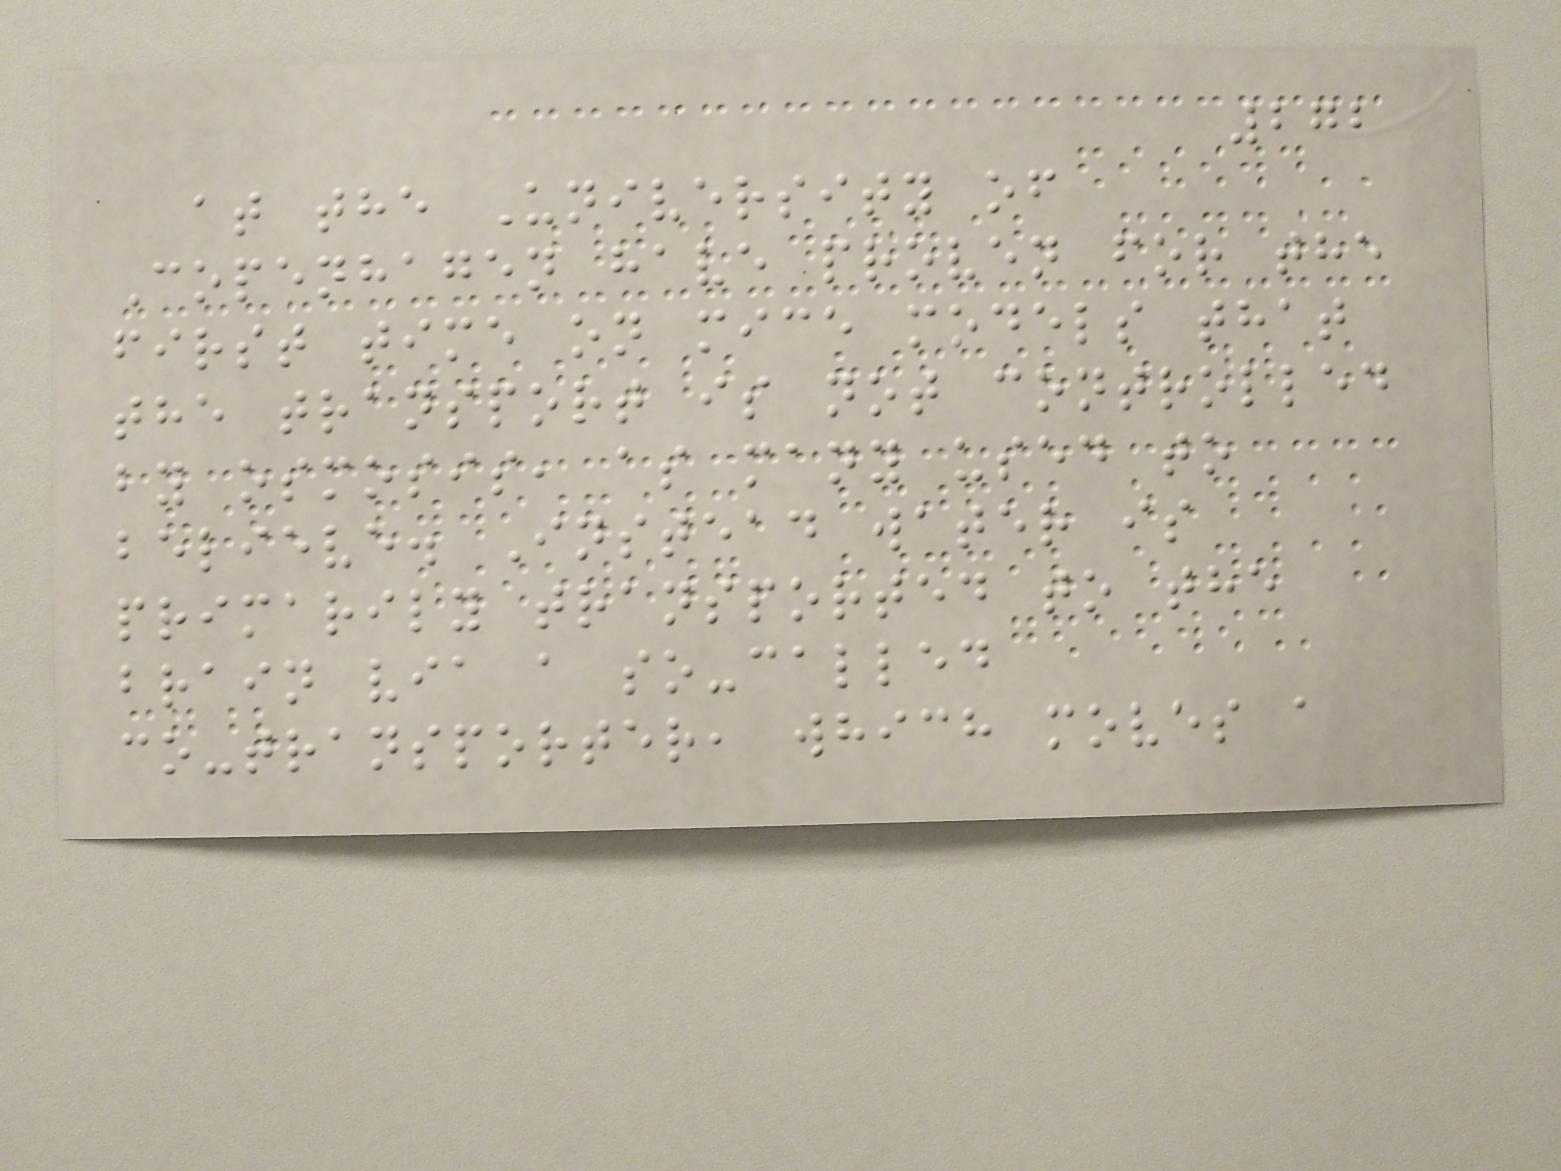272
at the University of
Copenhagen have proven for the
first time on mice models that
the transport is not controlled
by osmosis, as many used to
believe. Instead water is
primarily transported to the
brain via a so-called
co-transporter, which moves a
